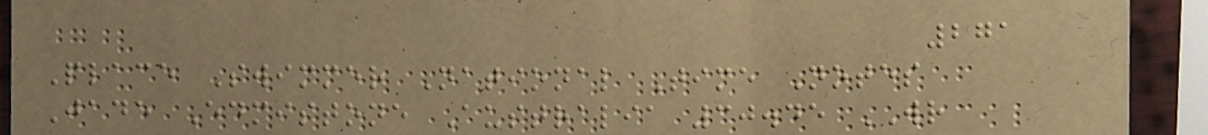271
Place Swimmer National Time Notes
Jade Edmistone Australia 30.45 WR
